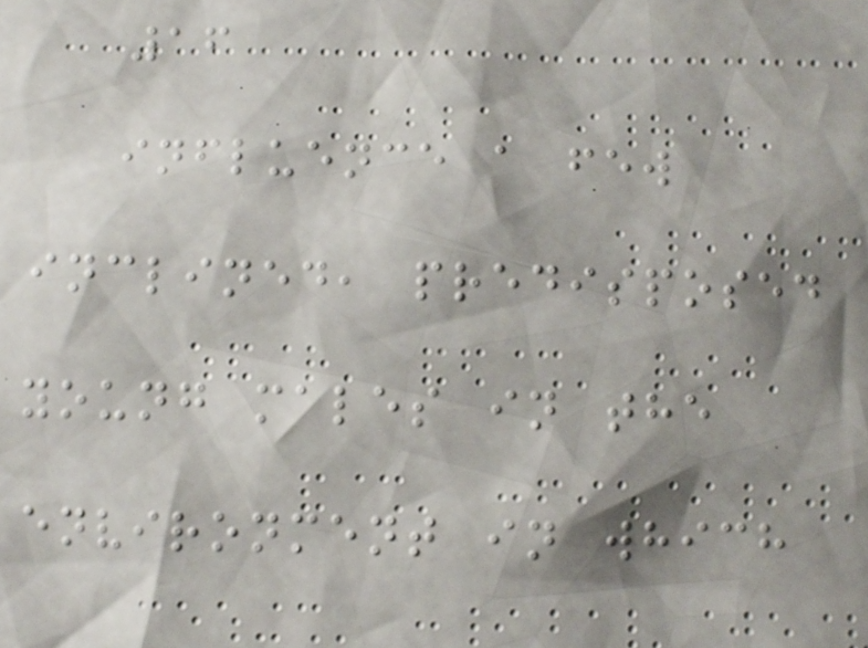16
influence a few
inclined, predisposed
young males in the
environment in which
